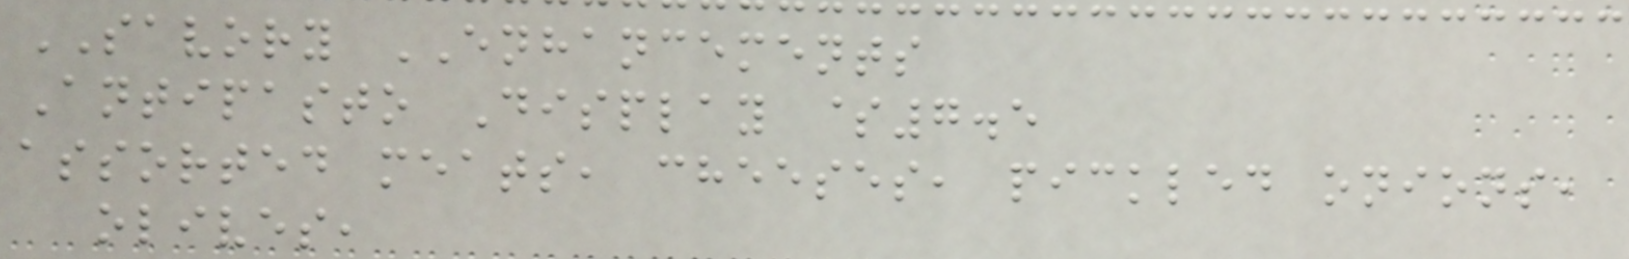SAVORY ENHANCEMENTS
Antipasto Display $7.5
assorted meats, cheeses, pickled onions,
olives,
